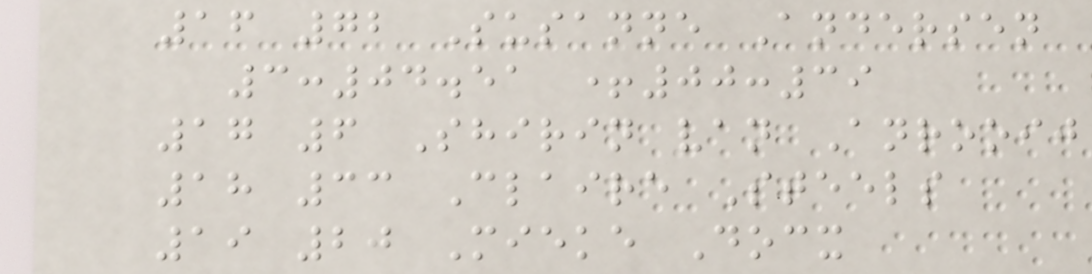16 72 Susanne Andersen
3:04.51 +00:39
17 6 Shirin van Anrooij
18 33 Claire Steels
19 20 Mieke Docx
